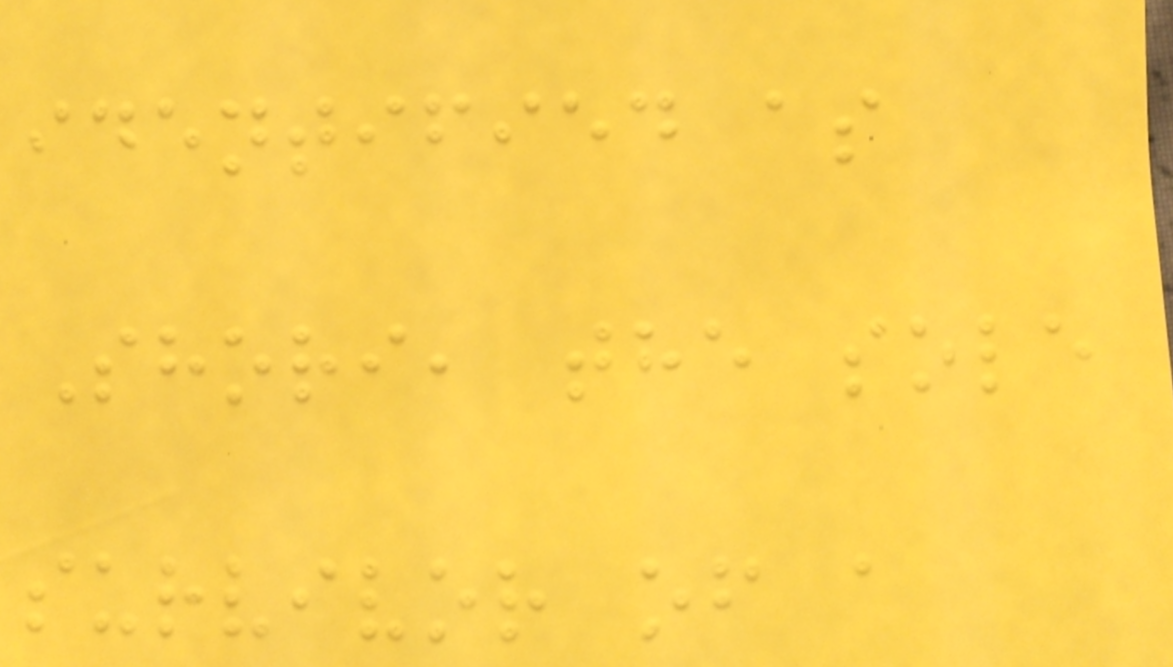identified as
Shori, the sole
survivor of a
